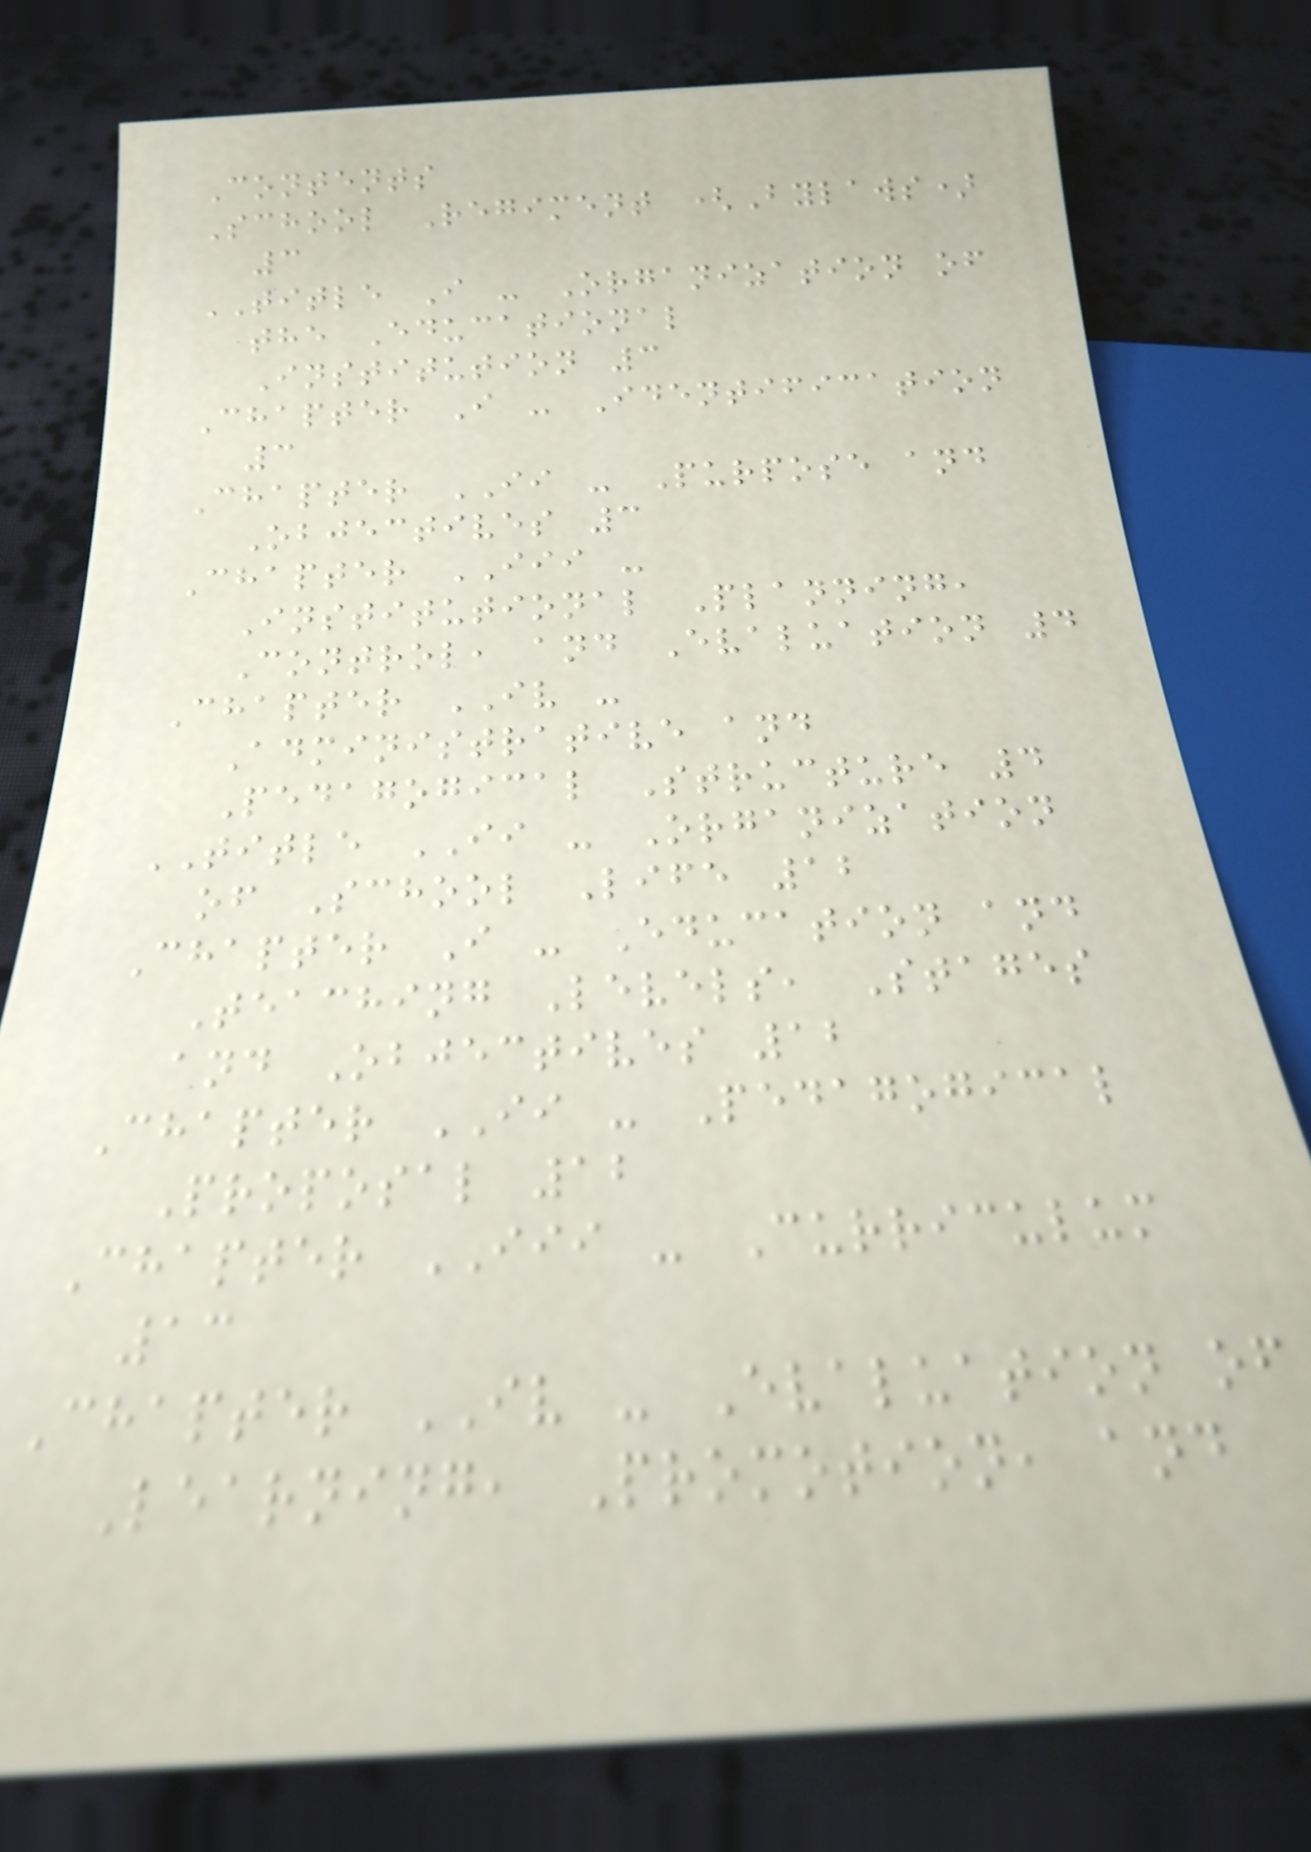Contents
School Regiment (Bylaws)
3
TITLE I - Organization of
the Educational
Institution 3
Chapter I - Identification
3
Chapter II - Purpose and
Objectives 3
Chapter III -
Institutional Planning,
Control, and Evaluation 4
Chapter IV -
Administrative and
Pedagogical Structure 4
TITLE II - Organization
of School Life 12
Chapter I - Education and
Teaching Levels, Stages
and Objectives 12
Chapter II - Pedagogical
Proposal 12
Chapter III - Curriculum
13
Chapter IV - Evaluation of
Learning, Promotion, and
